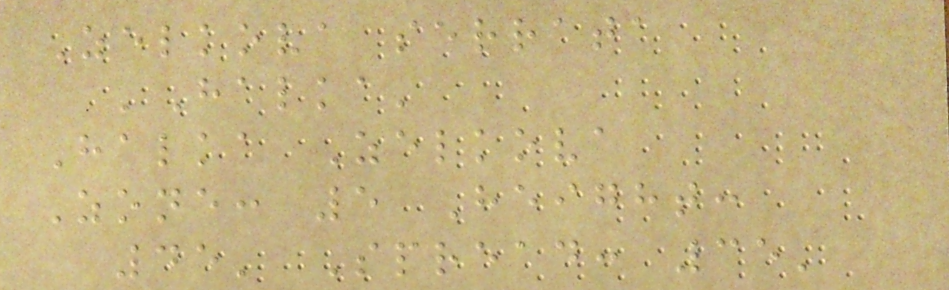Zelkova serrata
'Halka'
Halka Zelkova
Zone: 5 Height:
45' Spread: 35'
